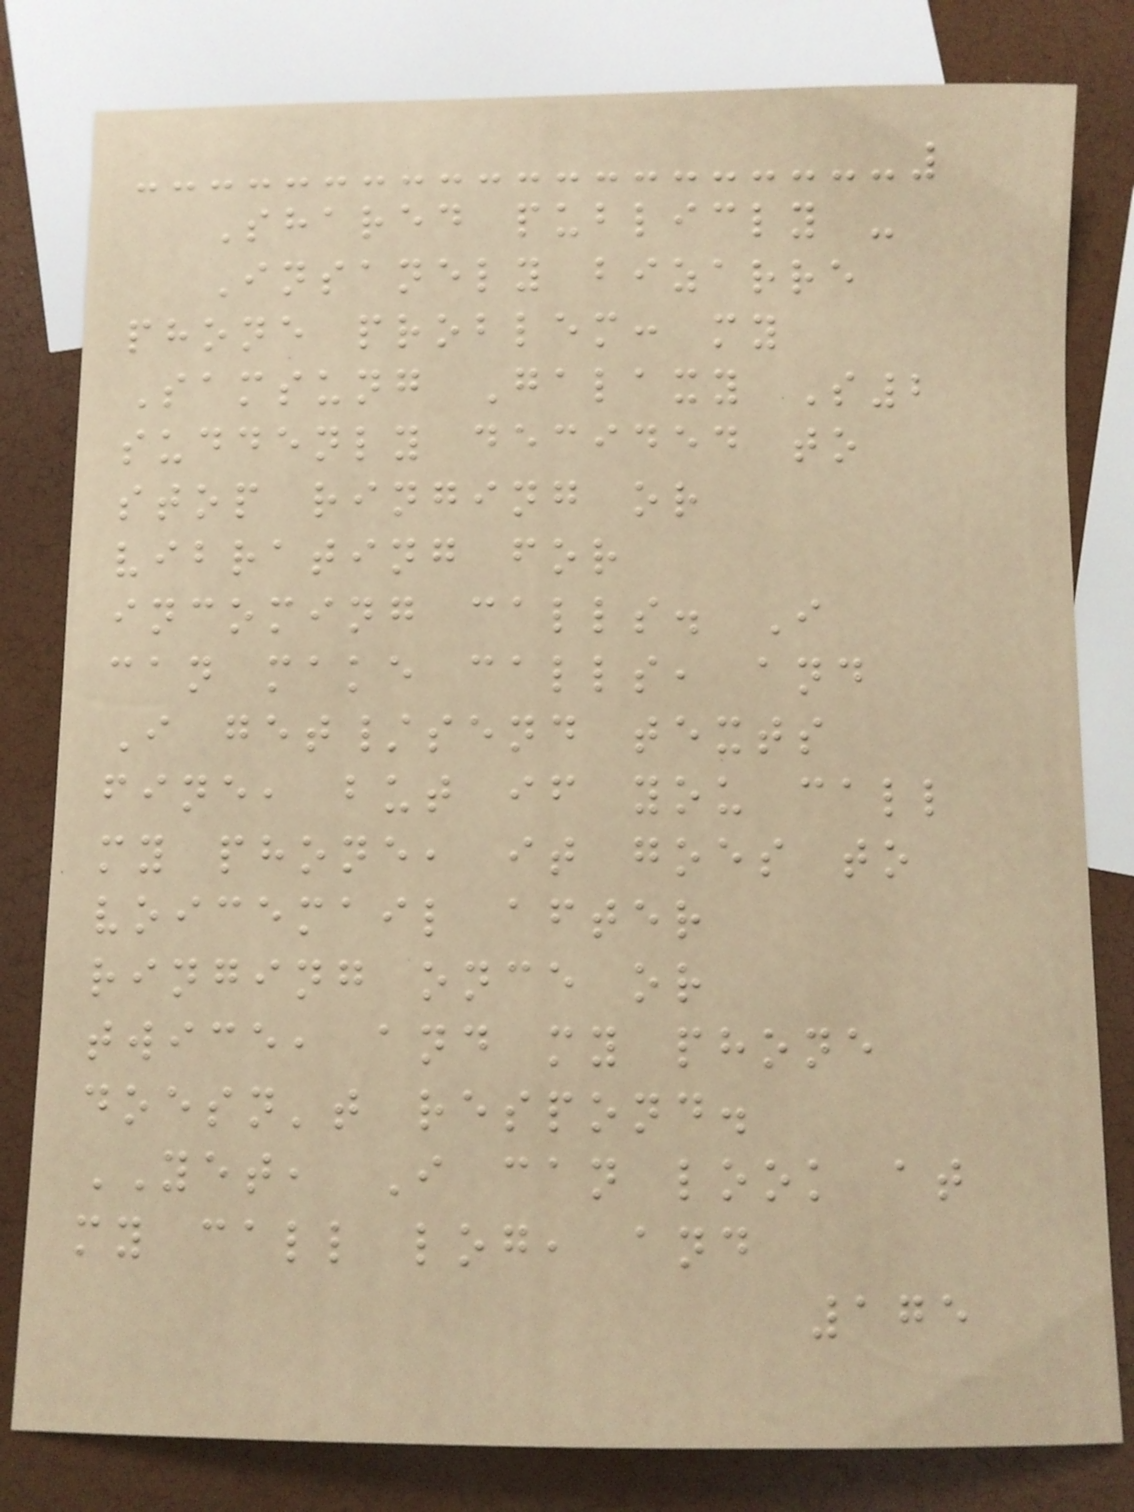Shared publicly -
Insanely bizarre
phone problem: my
Samsung Galaxy S2
suddenly decided to
stop ringing or
vibrating for
incoming calls. I
can make calls, and
I get/send texts
fine, but if you call
my phone, it goes to
voicemail after
ringing once or
twice, and my phone
doesn't respond.
YET, I can look at
my call log, and
175
